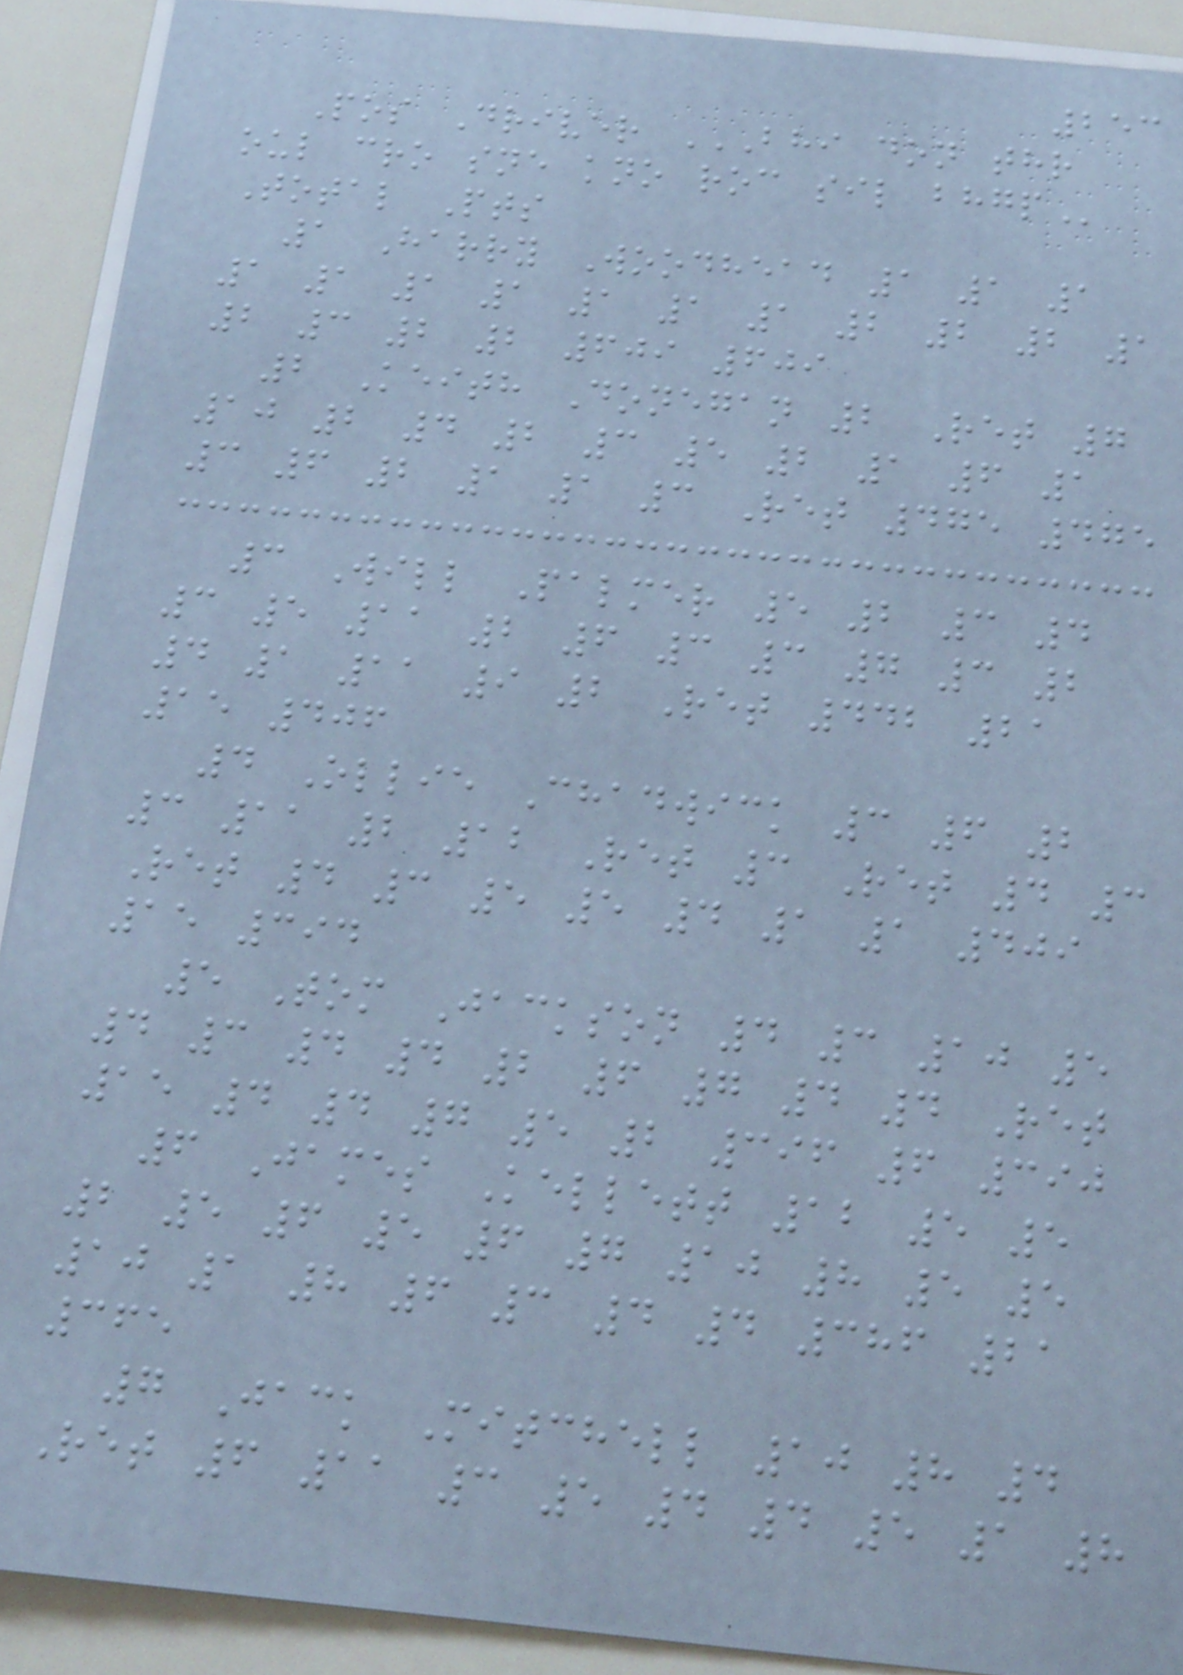253
Pos Driver BHI DON THR
OUL CRO SNE KNO ROC SIL BHGP
Total Pts
1 Harry Woodhead 1 1 1
1 1 1 1 1 1 1 2 2 2 1
2 3 2 2 609 609
2 Keith Donegan 2 Ret 7
10 2 4 2 3 5 2 1 6 1
3 6 2 1 1 3 Ret 475 475
3 Will Palmer 5 2 3 4
3 5 11 2 6 3 3 7 3 2
4 1 11 9 2 Ret 442 21
15 406
4 Ollie Chadwick 3 6 2
3 11 2 12 Ret 3 Ret 4 3
Ret 4 3 5 5 4 1 1 409
15 394
5 Tom Jackson 4 3 10 5
4 3 4 4 2 6 7 4 4 Ret
15 4 4 7 5 2 396 6 390
6 James Kellett 12 5 5
2 5 6 5 6 7 10 8 5 5
10 1 8 6 3 4 4 386 21
365
7 Jack Mitchell 10 8 4
Ret 6 11 3 5 4 4 5 1 8
